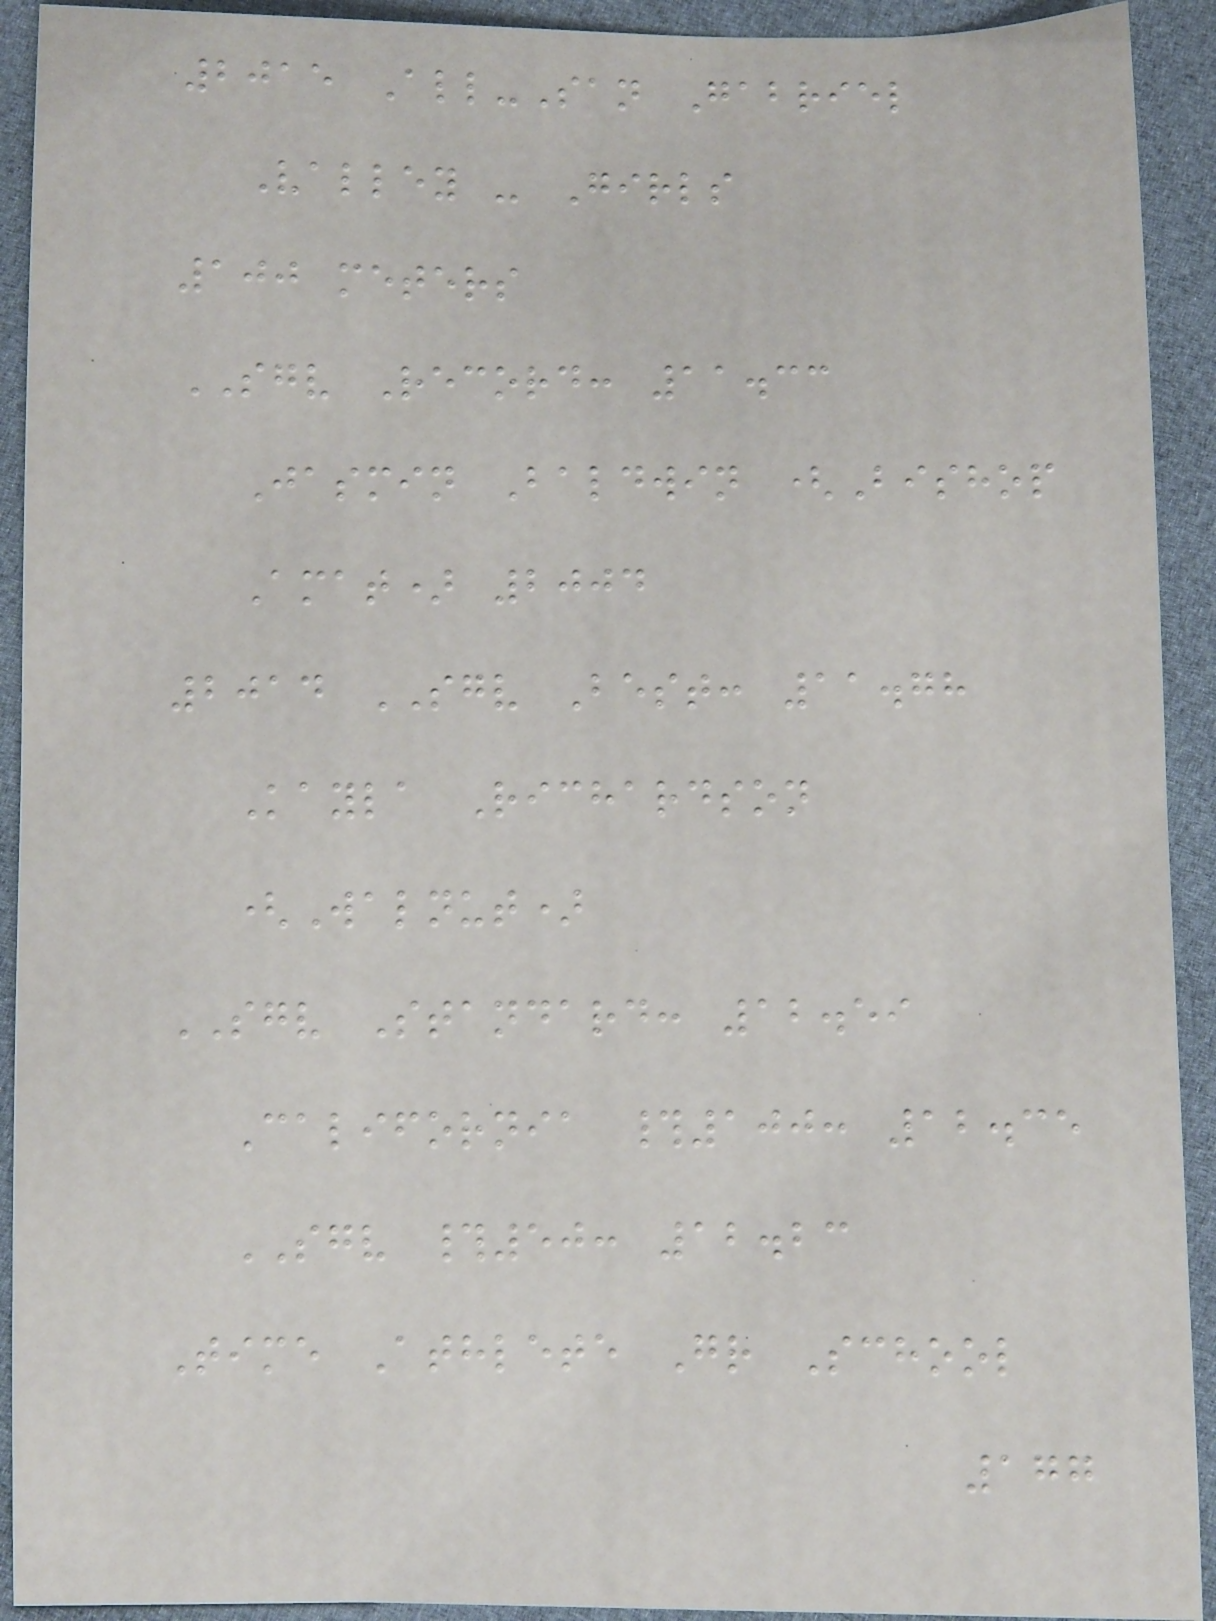2015 All-San Gabriel
Valley - Girls
100 meters
SGV Record: 11.33
Jasmin Baldwin (Bishop
Amat) 2004
2014 SGV Best: 11.78
Kayla Richardson
(Walnut)
SGV Standard: 12.59
California #100: 12.35
SGV #50: 12.23
Time Athlete Gr School
177
